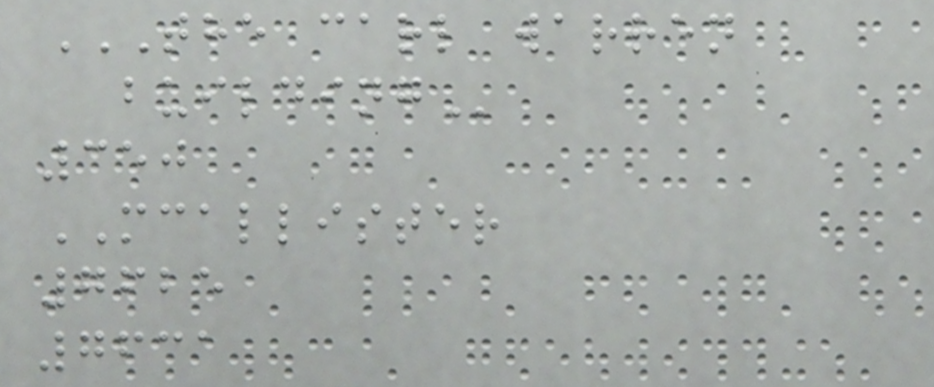THE CARL WARREN
BUILDING
350
MCALLISTER
7625
7631
